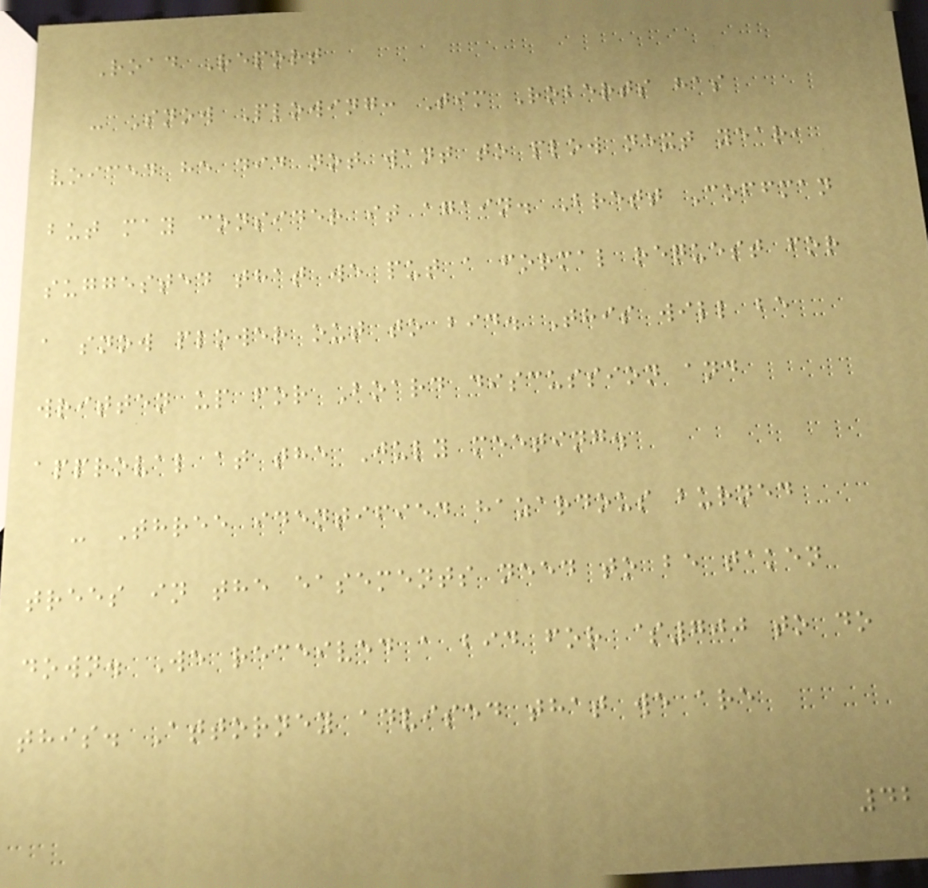Road Report
- Snow Plowing: Tim Roberts has
voiced he did not want to plow next year,
but may consider it again. Brett Coffman
suggested that we put a formal request for
a snow plower out to bid. This will be
written up for Board discussion and
approval at the July meeting.
- Three identified hazardous burned
trees in the easements need to be taken
down. We received a bid for $700 to do
this. Attorney advised that we are
42
